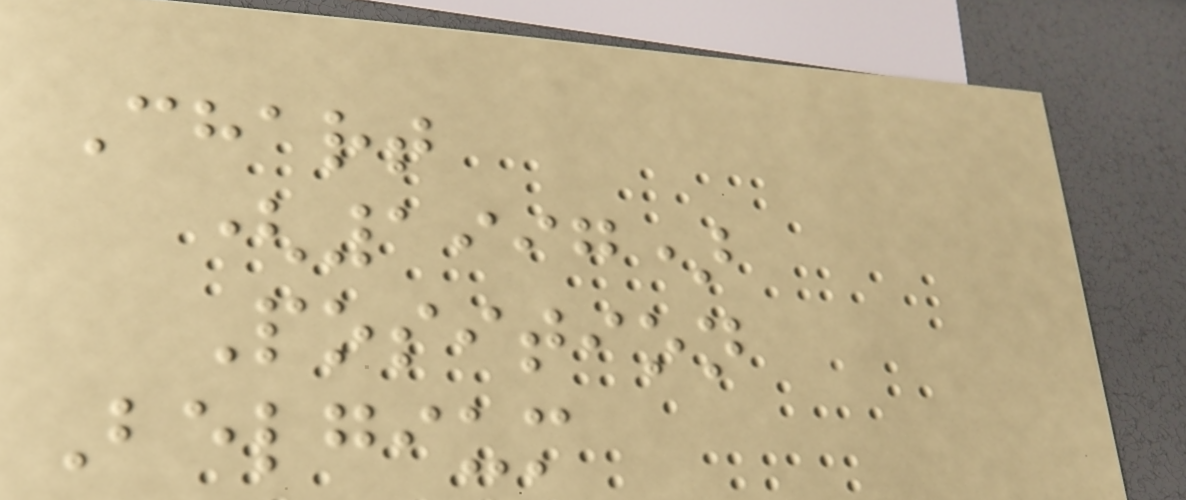Chart
(1997)
Position
Belgium
